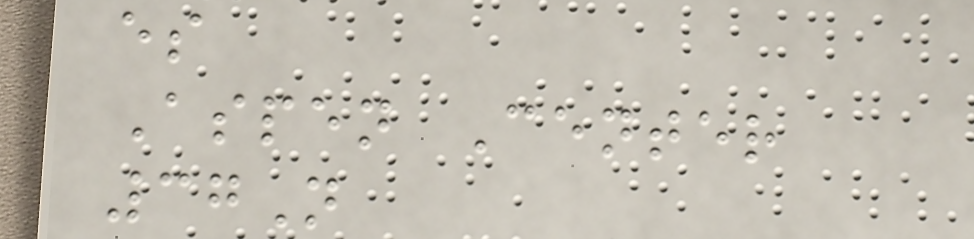es
Aspen Center
37N
